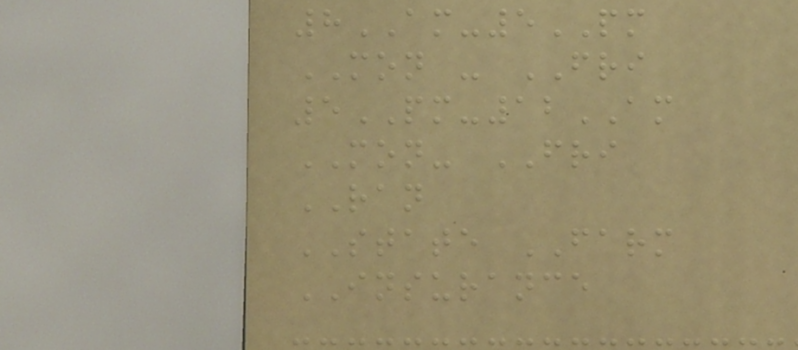8AM-5PM
MON - FRI
5PM-12AM
MON- FRI
RAN
STATE FARM
INSURANCE
